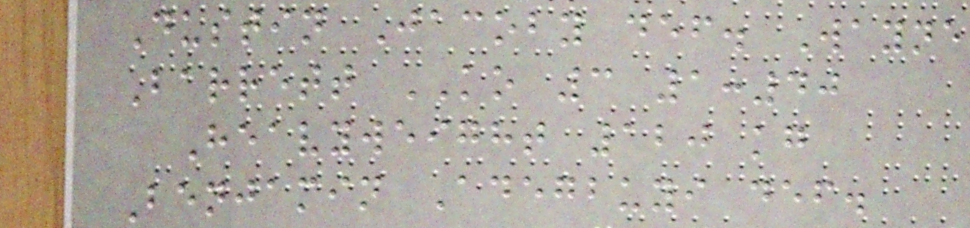Dustin Jacoby def. Wayne
Barrett KO 3 1:40
Heavyweight 120 kg
Benjamin Adegbuyi def.
